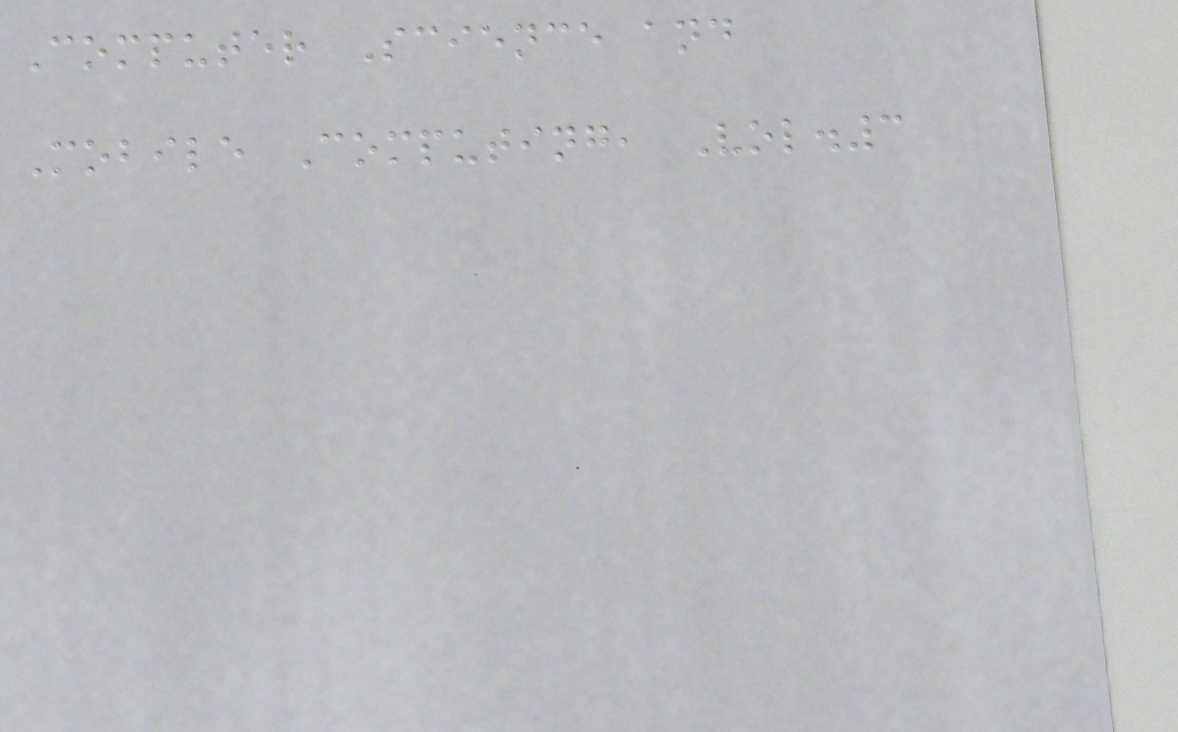Computer Science and
Mobile Computing, Vol.3
